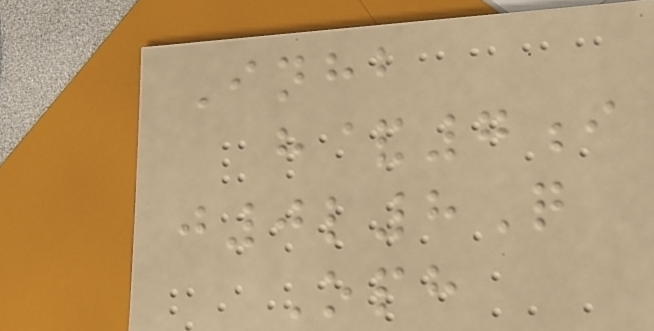Inhb
h&7i
j0l8Q
Oph
